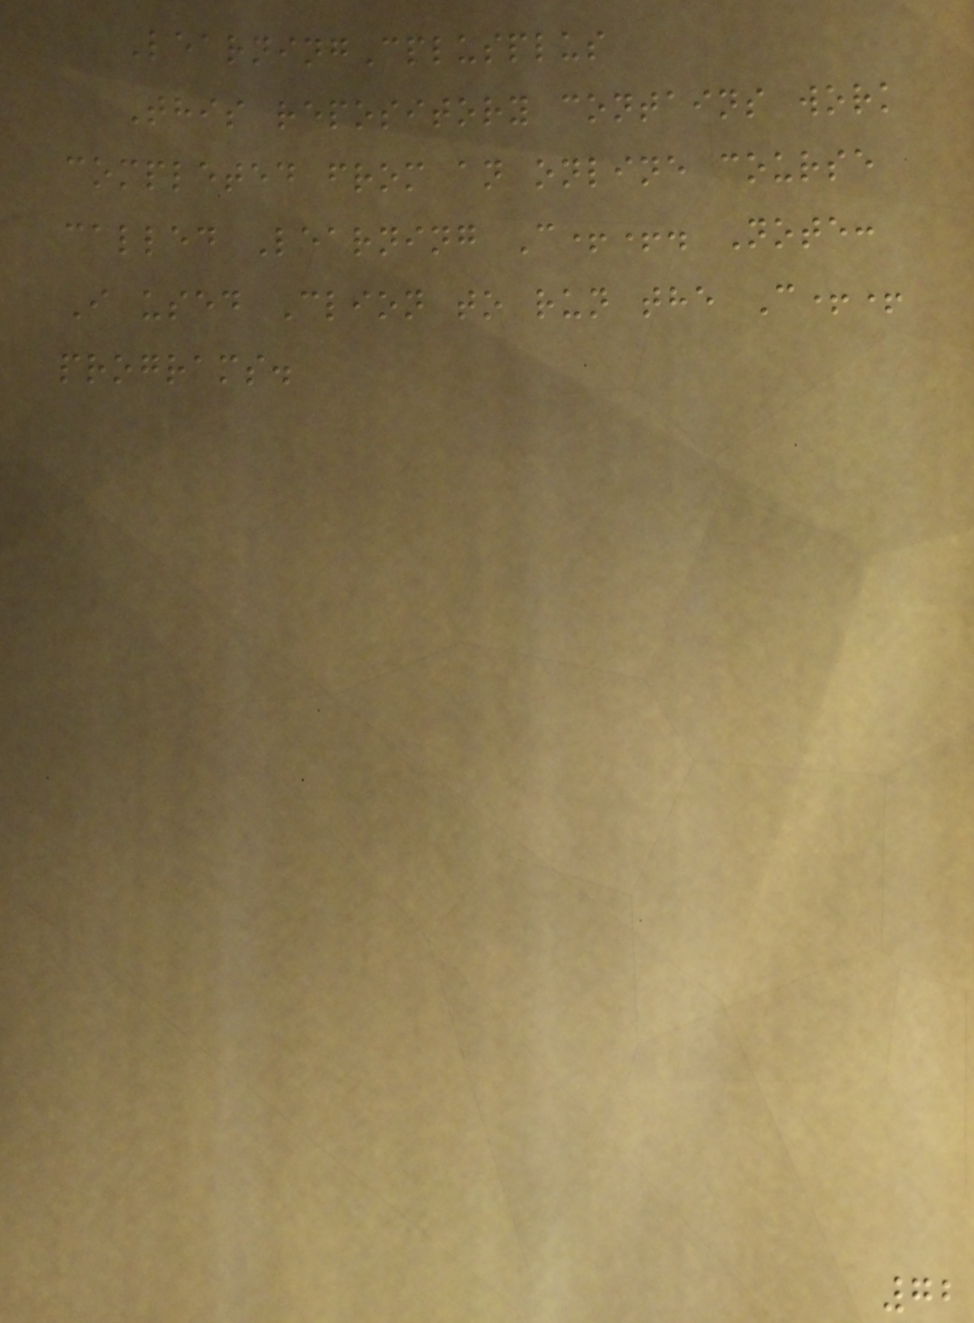LearningCplusplus
This repository contains work
completed from an online course
called Learning C++. Note:
I used Clion to run the C++
programs.
72
